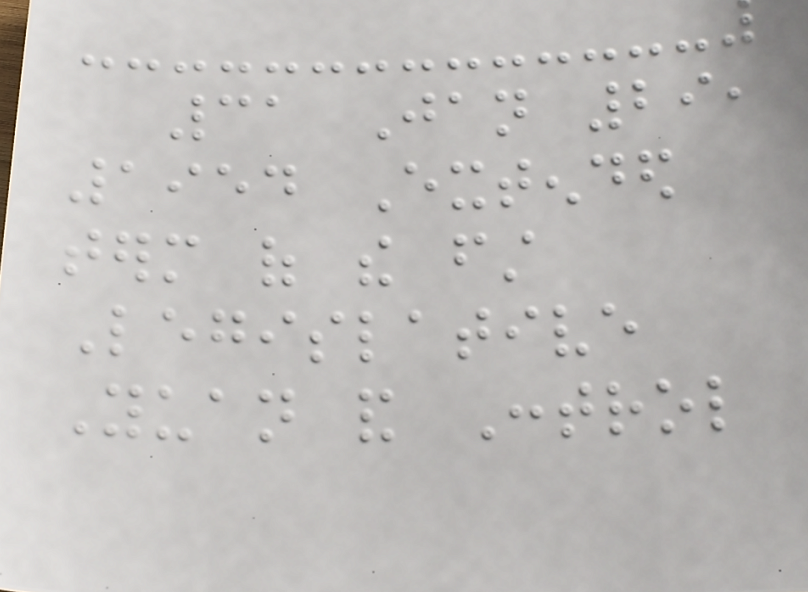31 Jan 29,
1954 Extended
term of the first
Legislative
Yuan and Control
